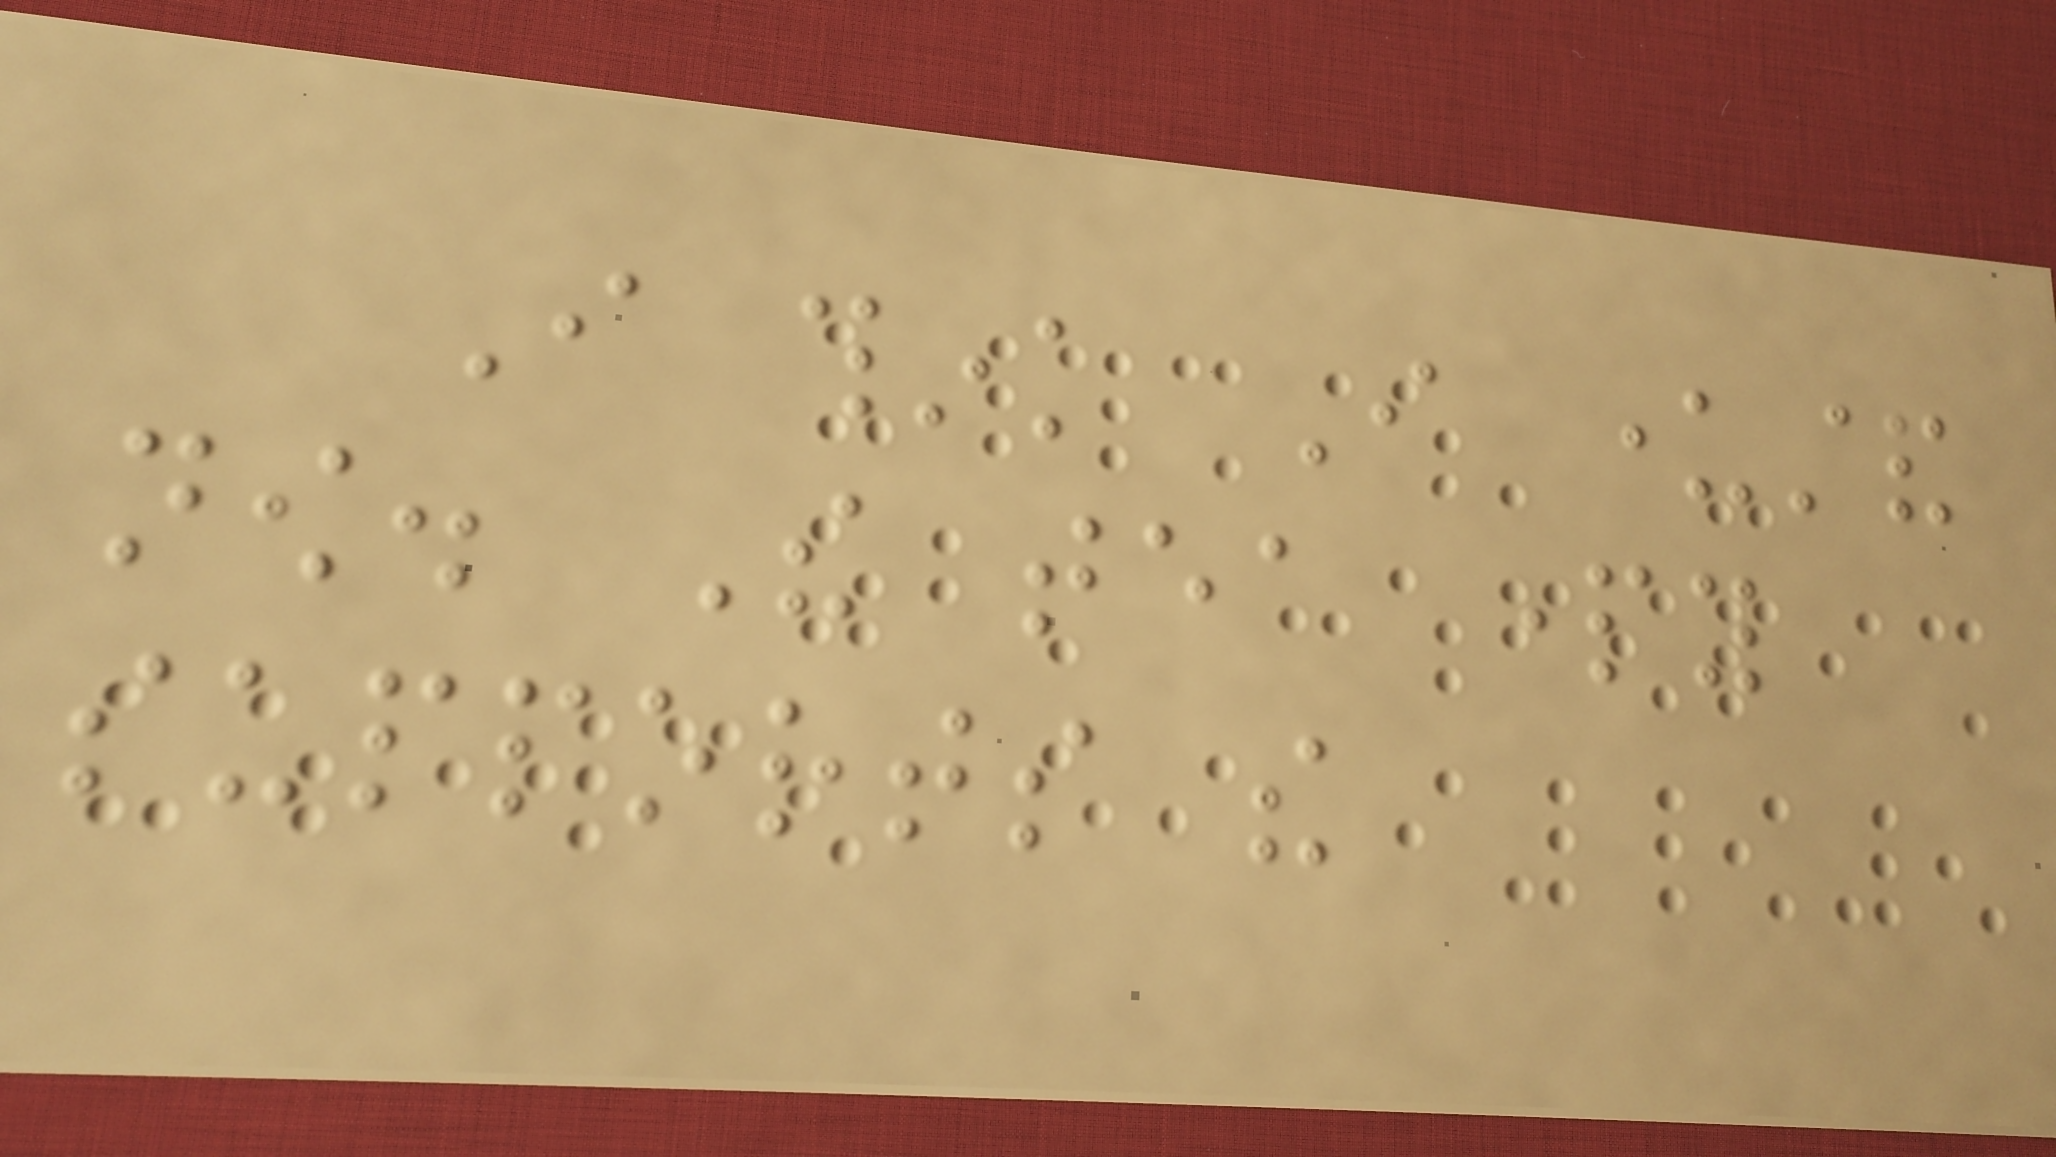I think I understand
now. The tea party
supports the
